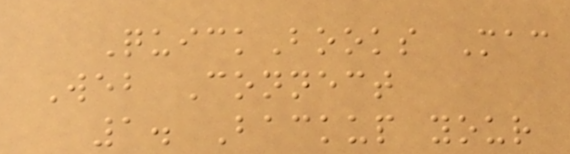QuickBooks Mac
Web Connect
1. Backup your
